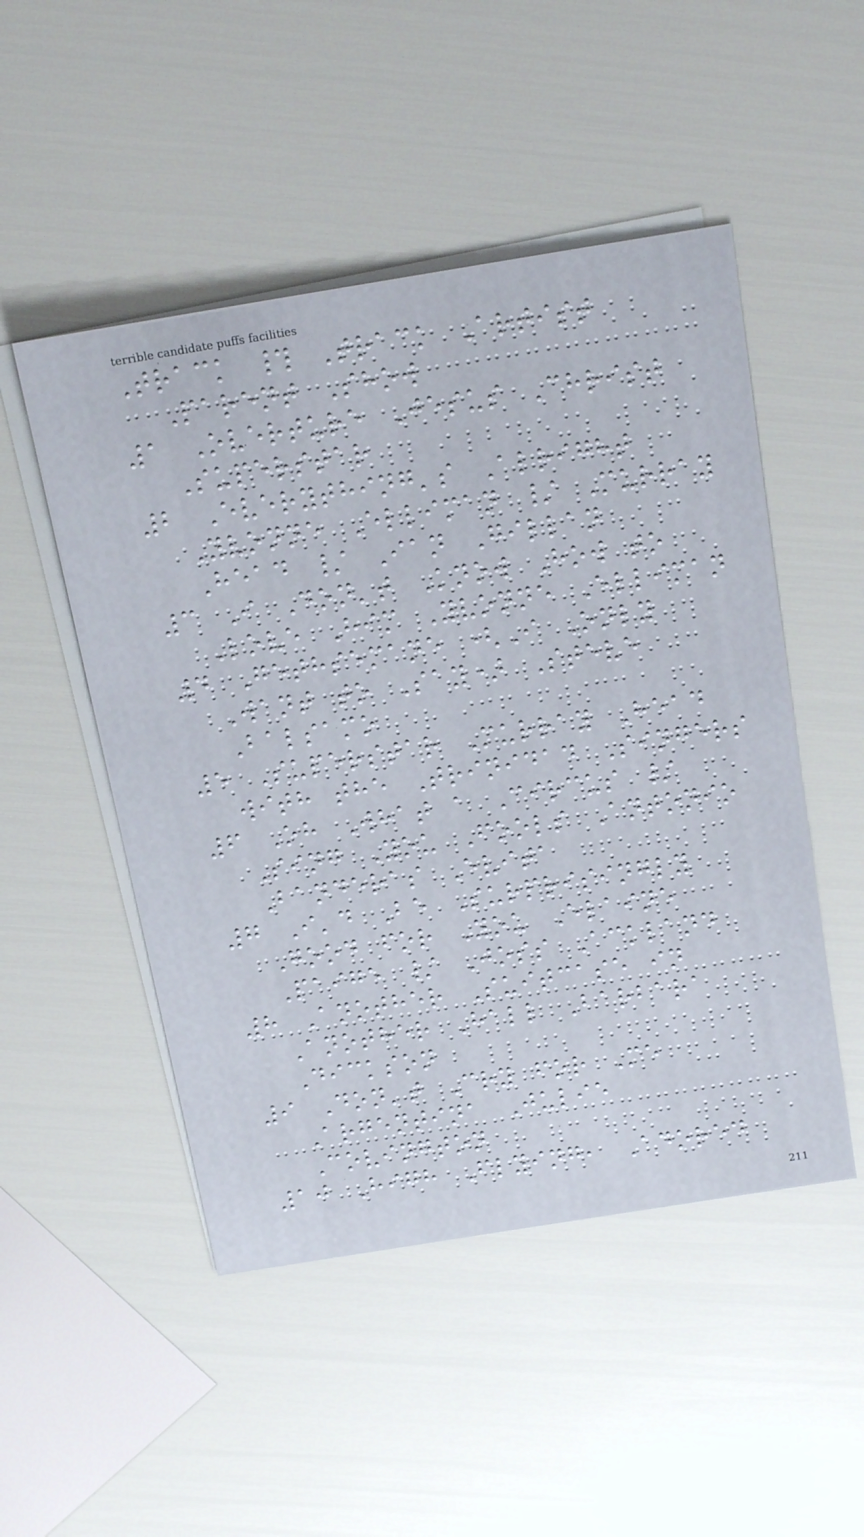Track # Track Artist
Parent Show
1 Overture Jesus Christ
Superstar
2 Everything's Alright
Yvonne Elliman / Murray
Head / Ian Gillan
3 I Don't Know How to
Love Him Yvonne Elliman
4 Gethsemane (I Only
Want to Say) Steve
Balsamo
5 Superstar Murray Head
with the Trinidad Singers
6 Oh What a Circus /
Sing You Fools Antonio
Banderas Evita
7 I'd Be Surprisingly
Good for You Elaine
Paige / Joss Ackland
8 Another Suitcase in
Another Hall Barbara
Dickson
9 Don't Cry for Me
Argentina Julie
Covington
10 High Flying, Adored
